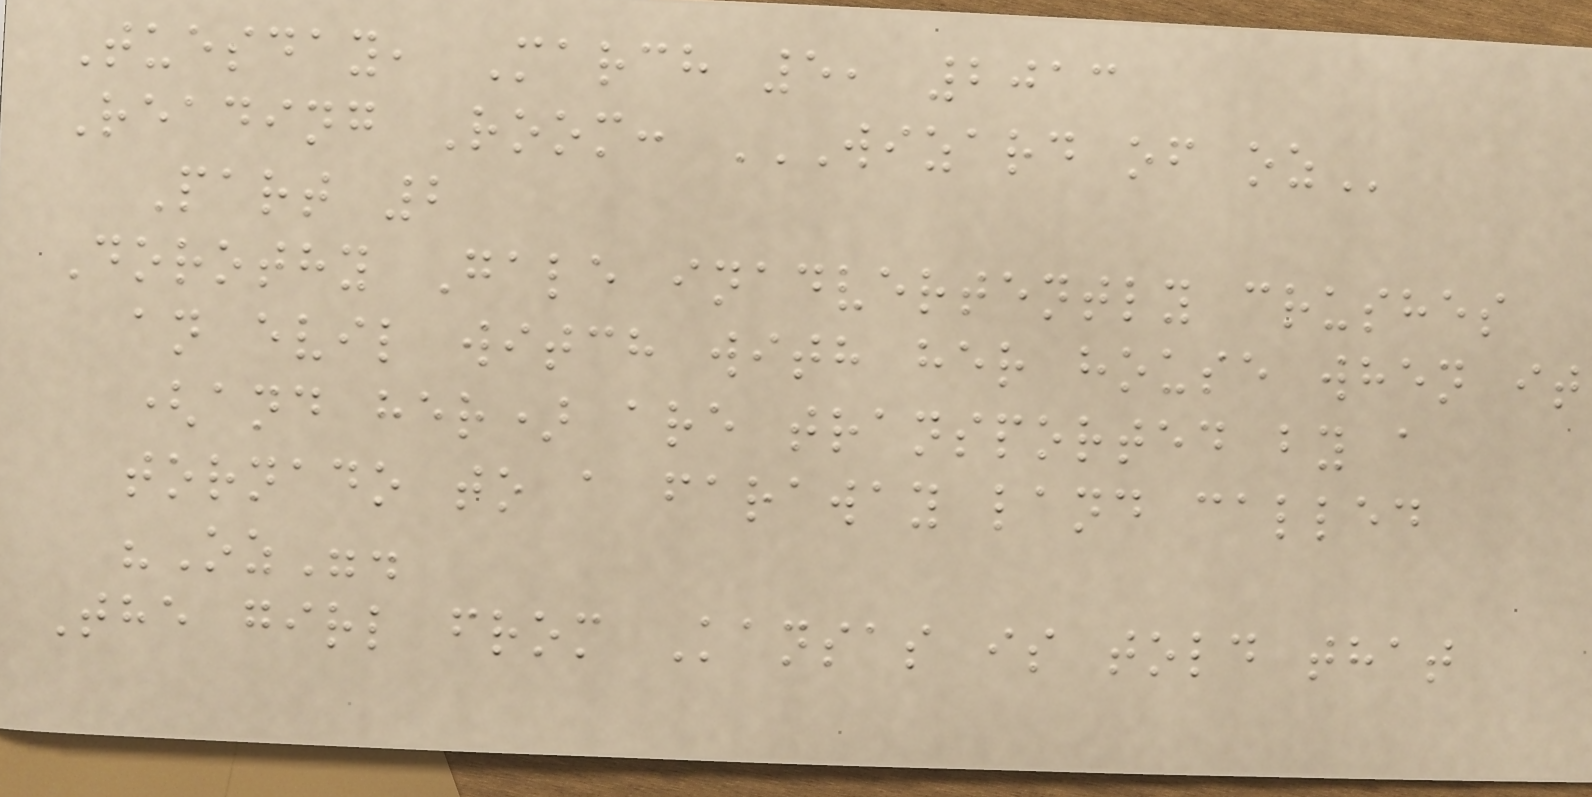Tuesday, March 5, 2013
Reading Room: WIZARD OF OZ
Part 2
Dorothy Gale inadvertently crushes
an evil witch with her house when it
(and her) are transported by a
tornado to a faraway land called
"Oz".
The girl from Kansas is told that
